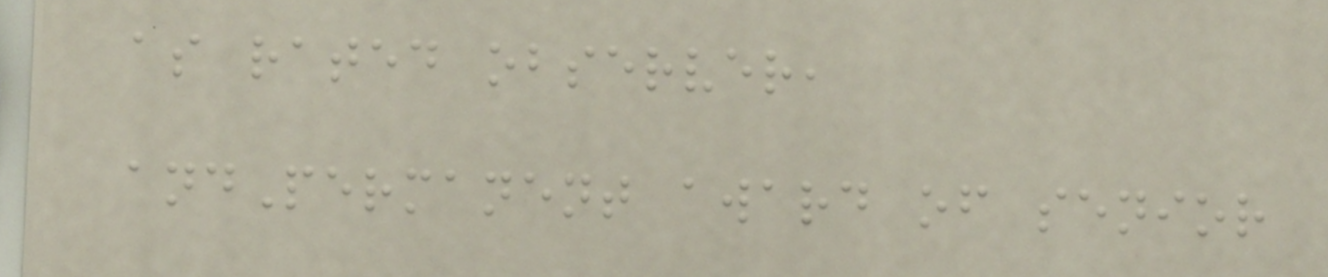as rated observer,
andPermanent award of senior
